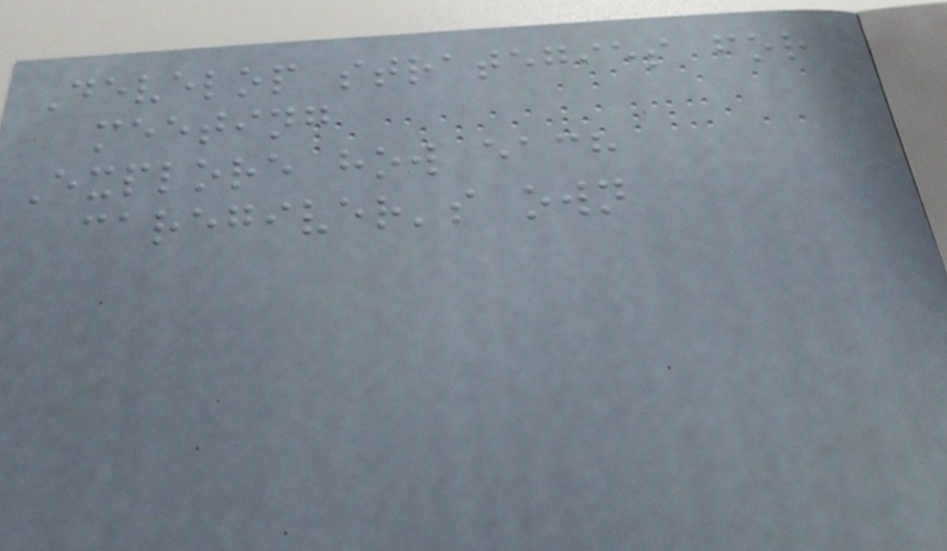Develop strategies for
meeting
Explore how each
caregiver's own
